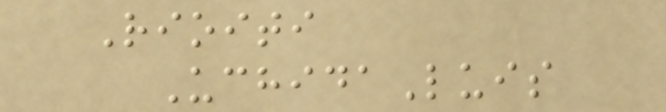Rioiti
UchidaLuis
